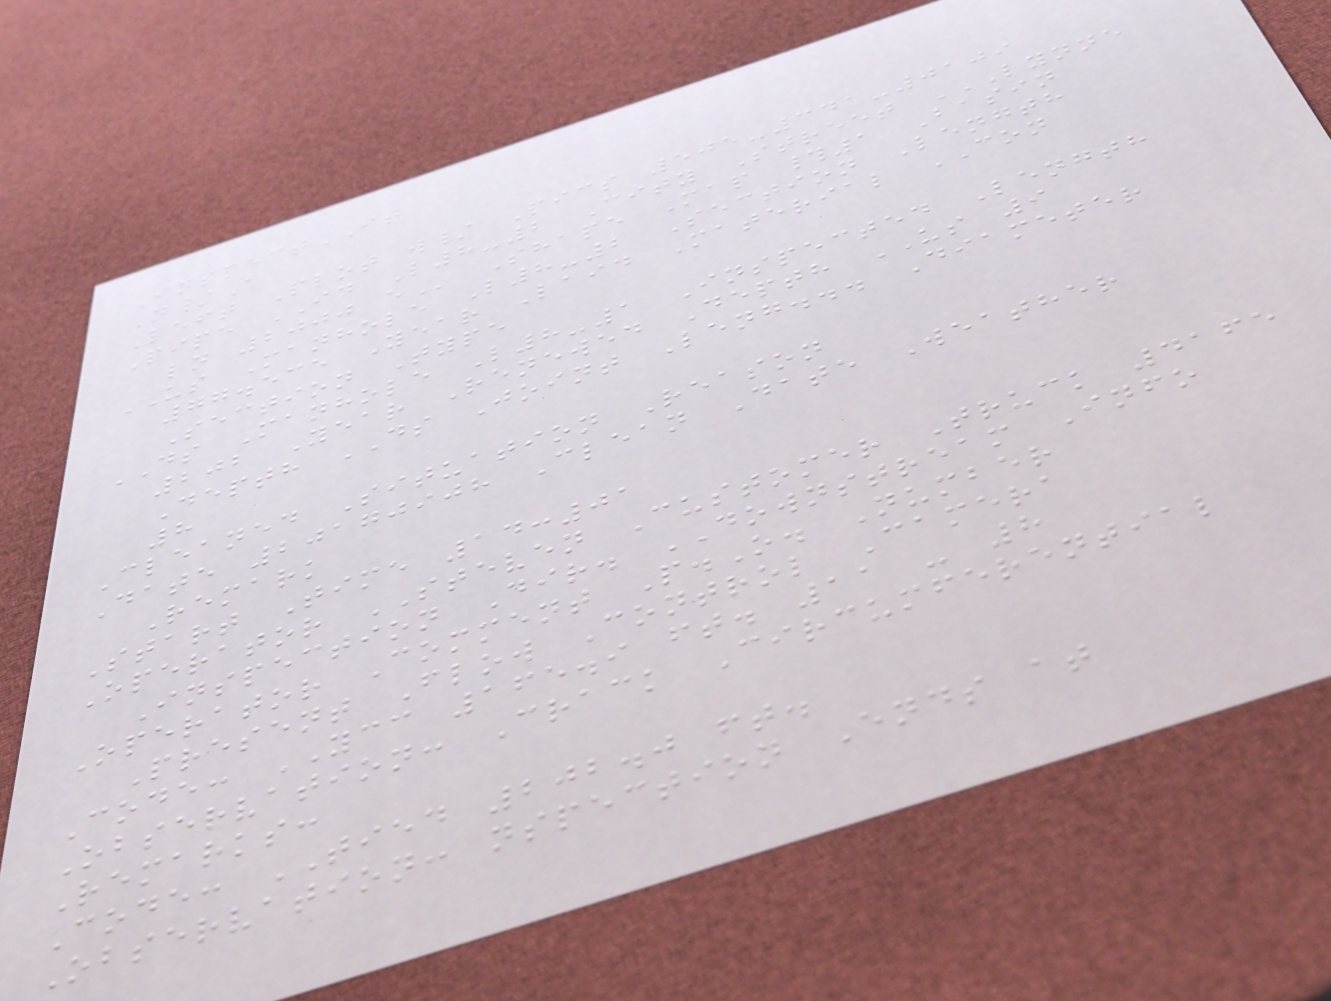InspectIT
N/A
Left Plot w/ Pics 505-341-0109
Pipe ID L8-2 City Street LYNNE
LN 2000 E Shape Map #1 Basin
US Manhole L8-2 Section Length
77.535 Year Laid Material CON
Section Type
DS Manhole L8-1 Inspected Length
202 Year Renewed Depth US 9
Depth DS Joint Leng... Diameter
8
Cleaned Situation Reason
Date 20170908 Clean Date Weather
Remark
Start Time 14:01
Operator STEVEN Customer Truck 4165
Inspection Dir. DOWNSTREAM Info
Operator Comment P.O. Number
Present Flow Control Camera
Code: YCC 165.9 ft. 11 - 8
Observation: Crack Circumferential
Remarks:
Code: TIED 202.0 ft.
Observation: nspection Ends at
